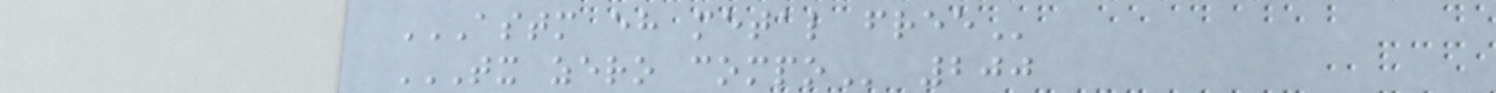ASTM EH METAL FREE
TX ZERO COMPO 200
